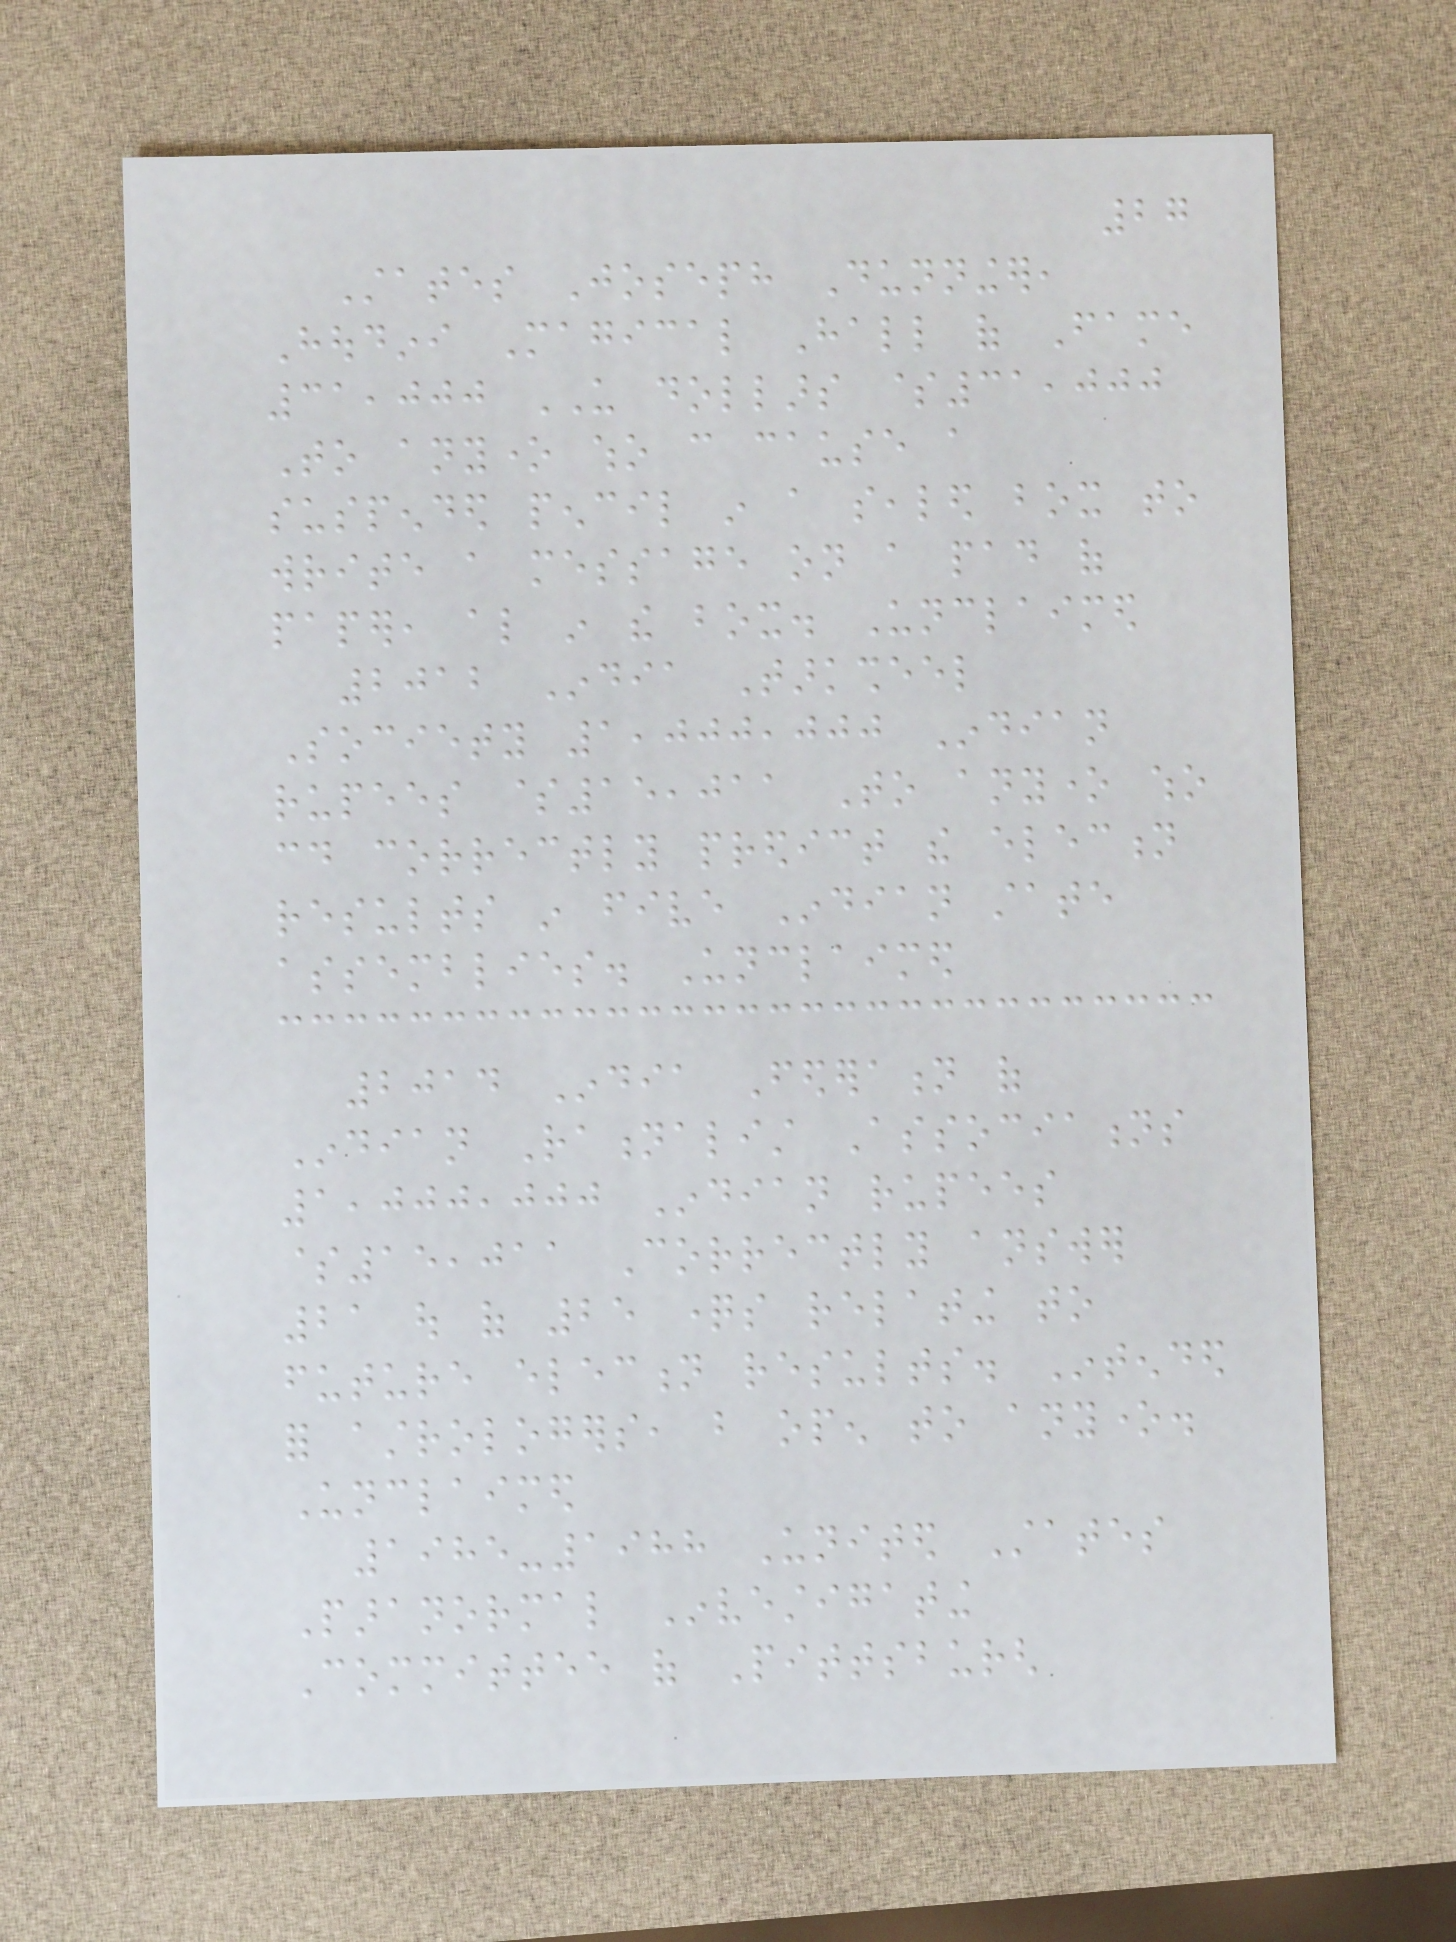27
States Joseph Dunninger,
Houdini Magical Hall of Fame
31,000 US dollars $31,000
To anyone who can cause a
suspended pencil in a sealed box to
write a message on a pad of
paper, also in the box. Unclaimed
2012 India Tarksheel
Society 1,000,000 Indian
rupees $15,011 To anyone who
could correctly predict the election
results in five Indian state
assemblies. Unclaimed
2014 India Federation of
Indian Rationalist Associations
1,000,000 Indian rupees
$15,011 Correctly answer
21 out of 25 questions relating to
future election results. Intended
for astrologers, but open to anyone.
Unclaimed
1985-1988 United States
Paranormal Investigating
Committee of Pittsburgh
